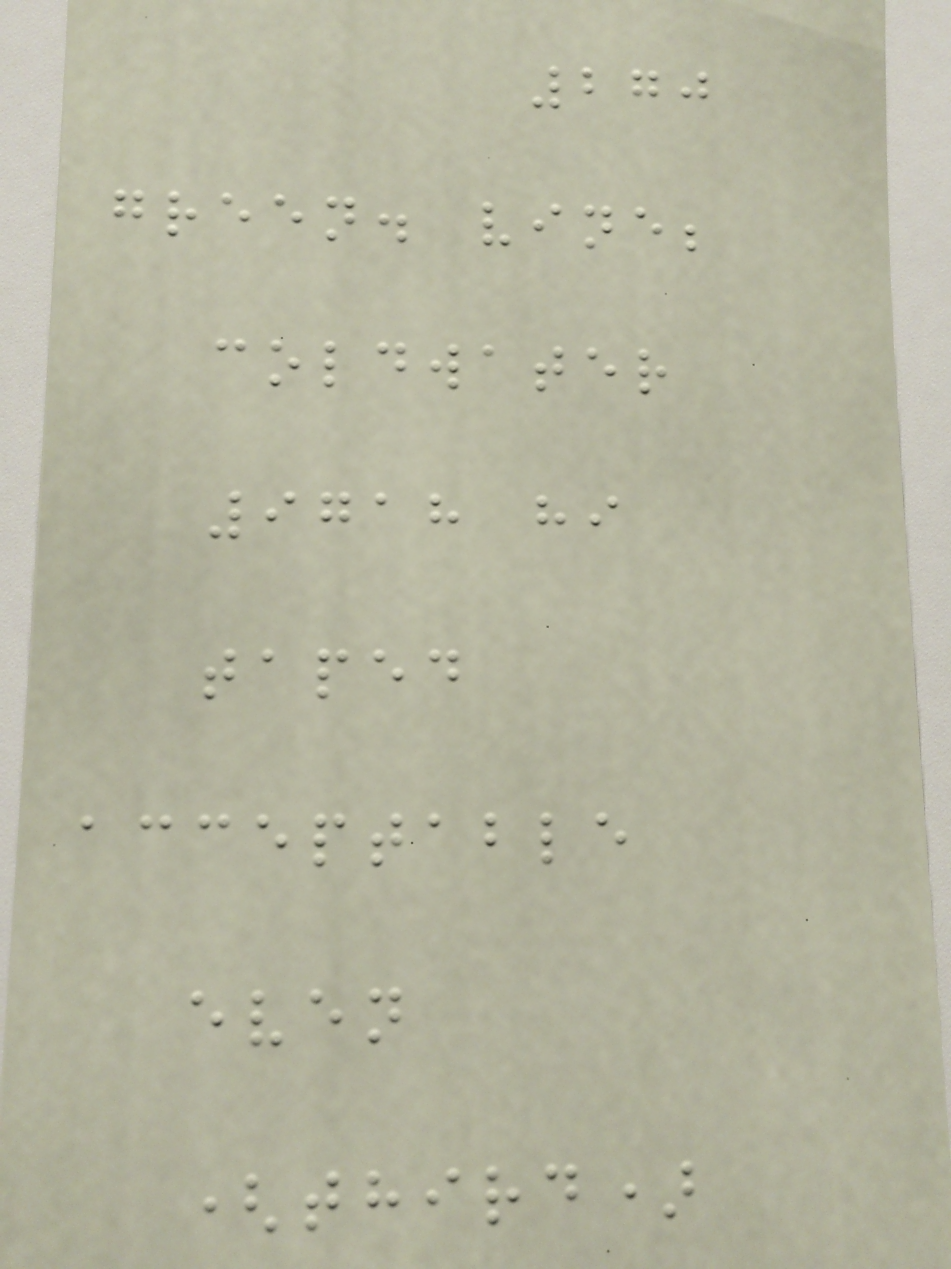270
green. vine;
coldwater
9718 hi
taped
acceptable
even
(third)
